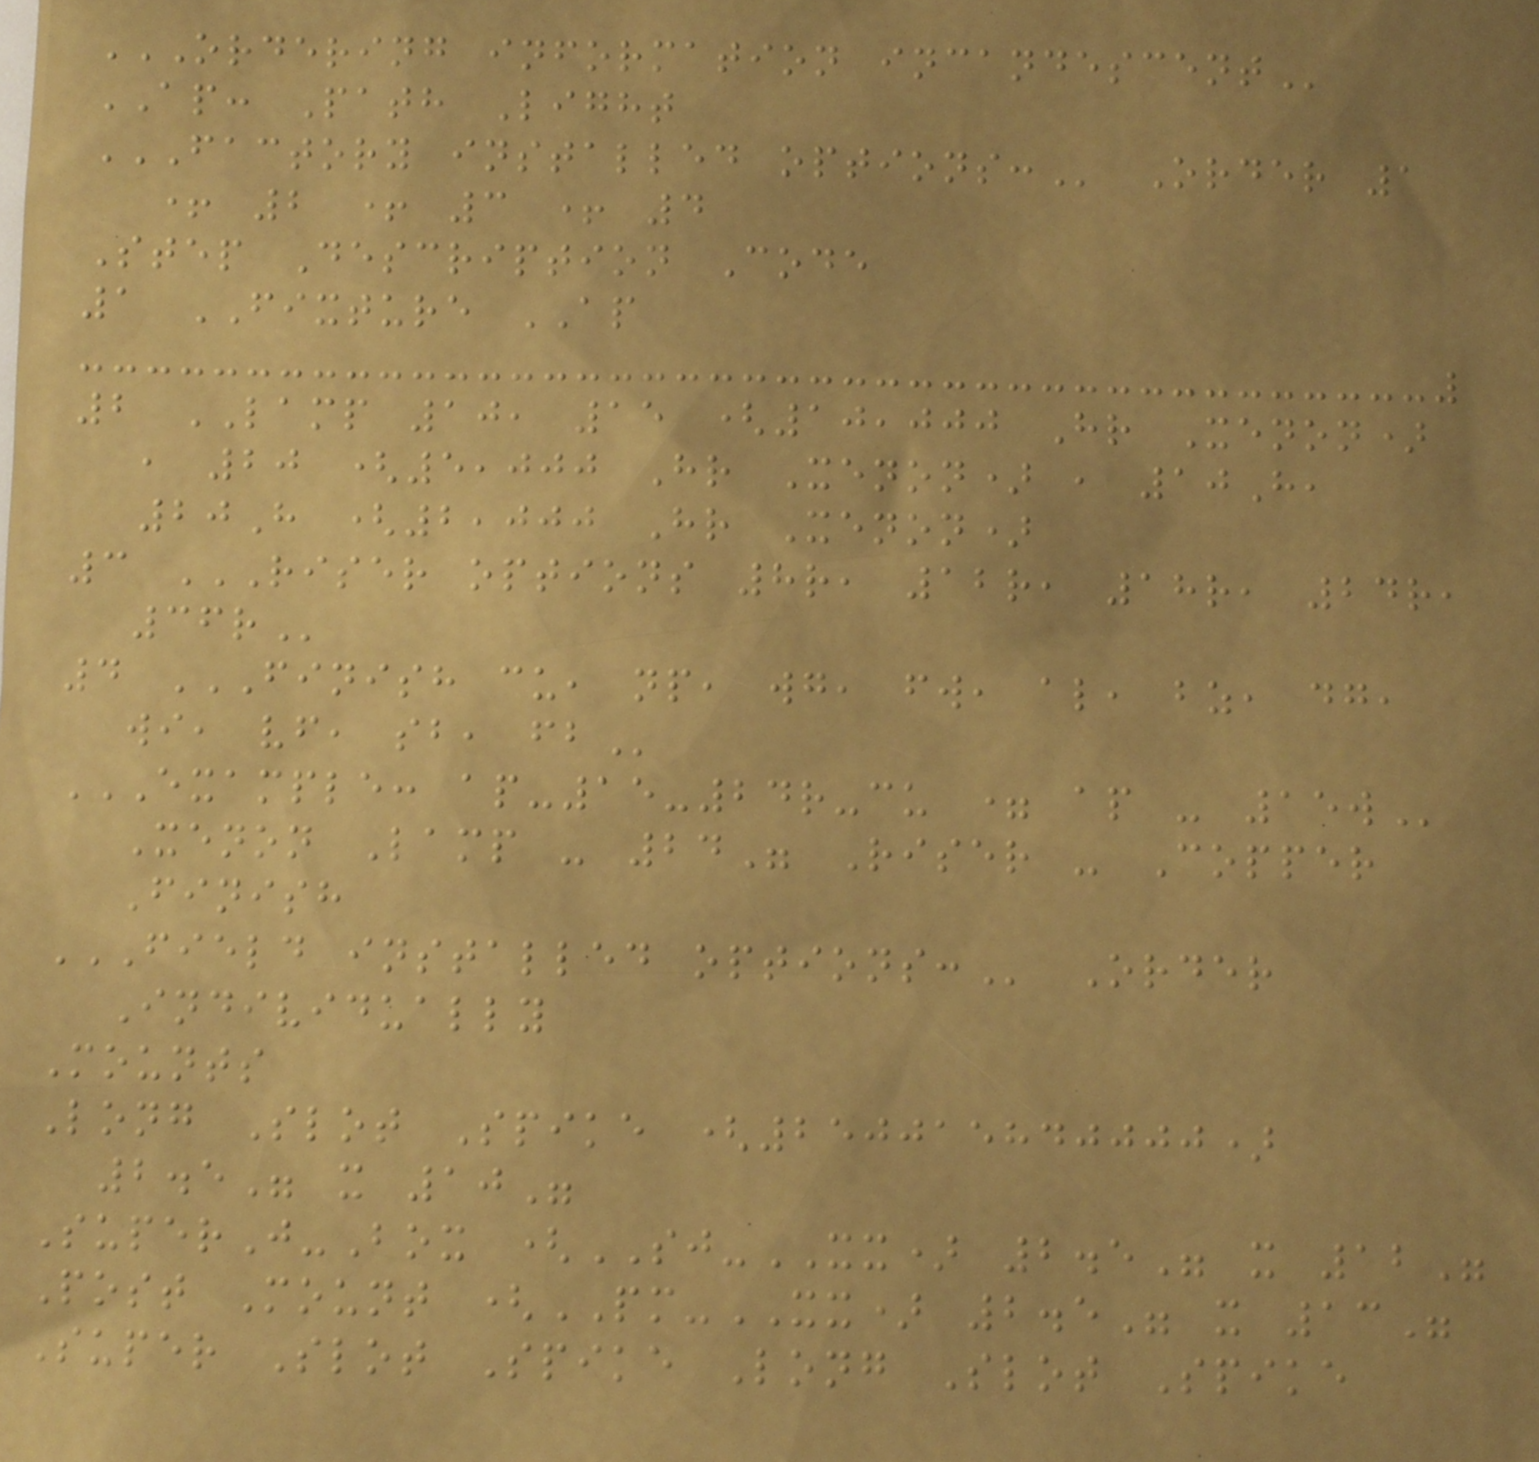ORDERING INFORMATION INCANDESCENT
AP: Path Light
FACTORY INSTALLED OPTIONS: Order 1
+ 2 + 3 + 4
Step Description Code
1 FIXTURE AP
2 LAMP 10, 15 (10,000 Hr Xenon)
, 20 (5,000 Hr Xenon) , 10H,
20H (2,000 Hr Xenon)
3 RISER OPTIONS 8R, 12R, 18R, 24R,
36R
4 FINISH CU, NP, WG, FW, AL, BZ, DG,
WI, VF, SB, FB
EXAMPLE: AP-15-24R-CU = AP - 15W
Xenon Lamp - 24" Riser - Copper
Finish
FIELD INSTALLED OPTIONS: Order
Individually
Mounts
Long Slot Spike (250015840000)
2.5" x 10"
SuperJ-Box (SJ-XX) 2.5" x 12"
Post Mount (PM-XX) 2.5" x 13"
Super Slot Spike Long Slot Spike
